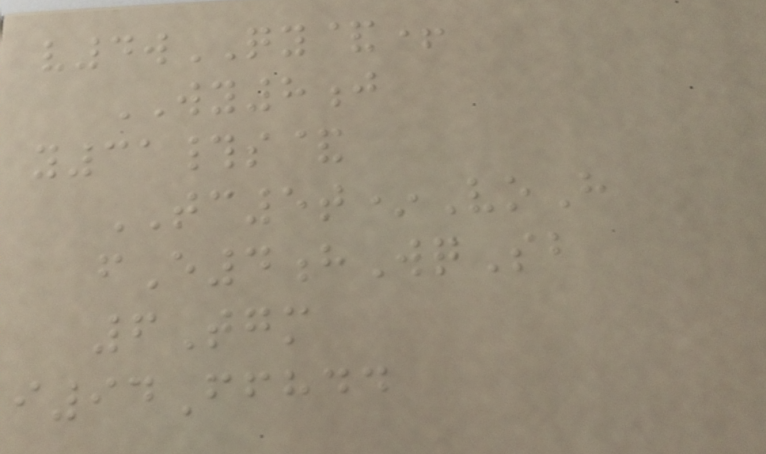v4wQY&+
WY8j
y31#s&
TC5t*VoH
fE4hWqSb
6Tgm
i94Ffhdd
